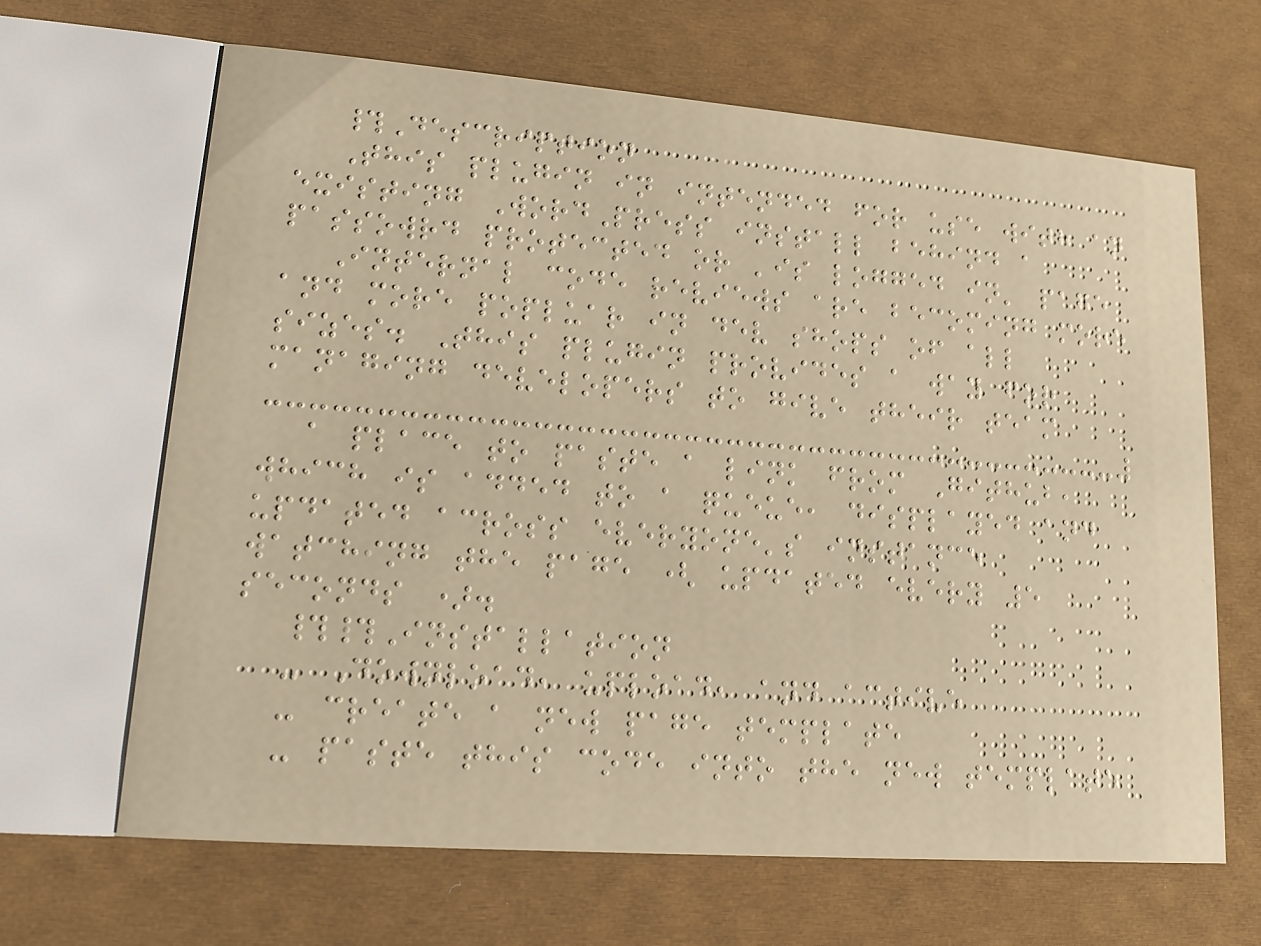#Description
This plugin in intended for use with an
existing WordPress install behind a
passowrd protected or 'is logged in' page
Internal code reviews are becoming more
and more popluar in dev shops of all
sizes. This plugin provides a way for
managing developers to give their team
a place to paste a link from Github,
which is added to a queue, displayed and
updated across everyone's instance
watching the page ( updated every 5
seconds ).
##Installation
- Download, upload, and active
- create a new page template
- paste this code into the new template
